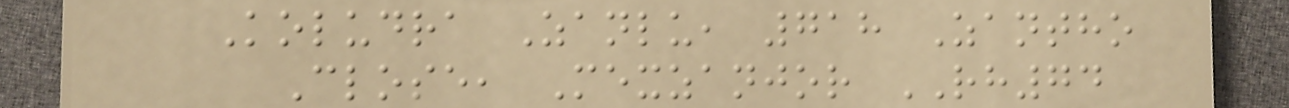Koludra Zanlu, 718 Zantho
Close, Mexzanjor RH74
